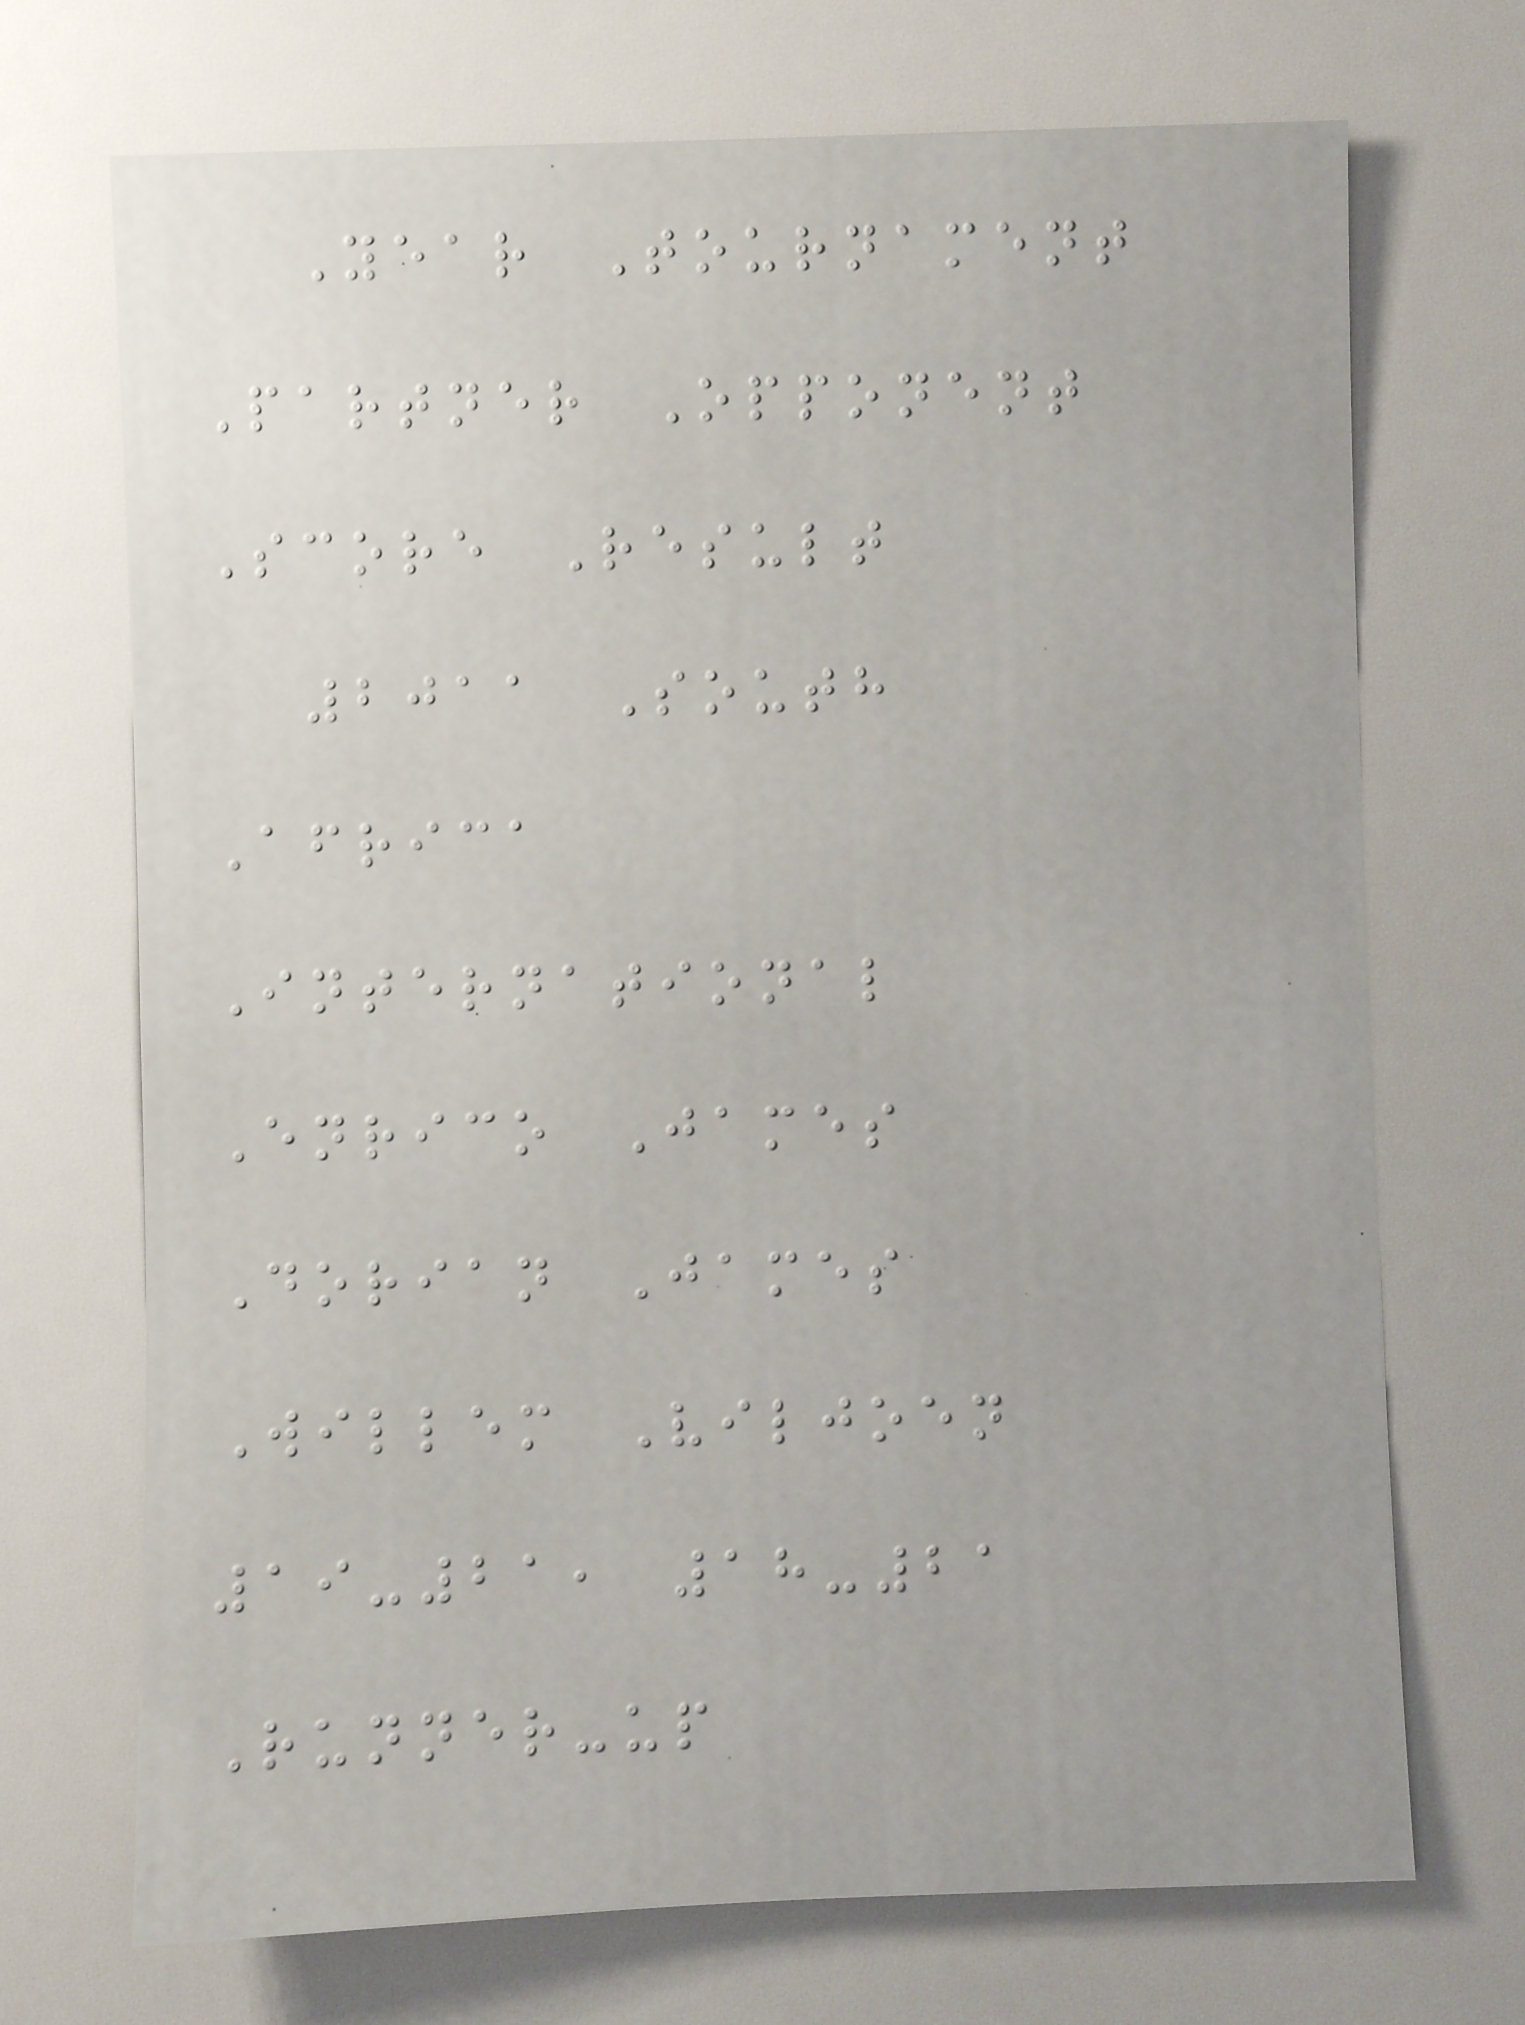Year Tournament
Partner Opponent
Score Result
2011 South
Africa
International
Enrico James
Dorian James
Willem Viljoen
19-21, 18-21
Runner-up
